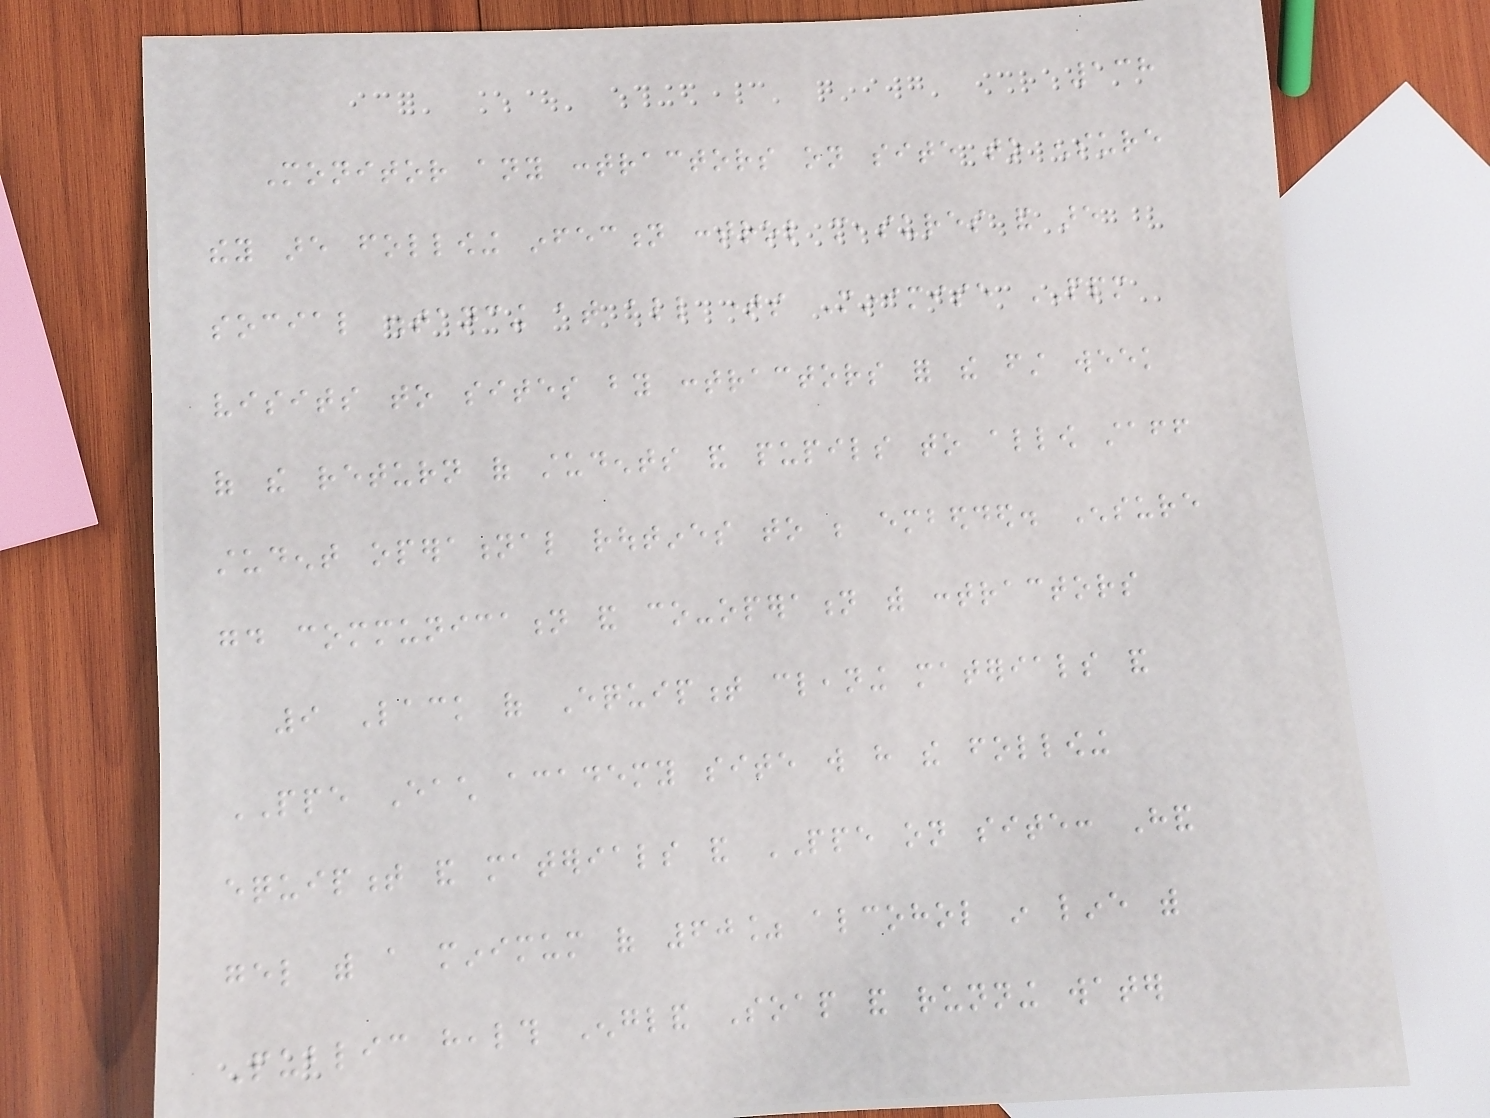138
Monitor any contractors on site to ensure
they are following infection control measures and are
social distancing at all times Minimise PPM
visits to sites by contractors for the first week
of the return of students and pupils to allow staff
student operational routines to be embedded. Ensure
good communication and co-operation with contractors
9 Lack of Equipment cleaning materials and
PPE Each academy site will have the following
equipment and materials and PPE on site: Hand
gel with a minimum of 60% alcohol in line with
Public health England Soap and running water
